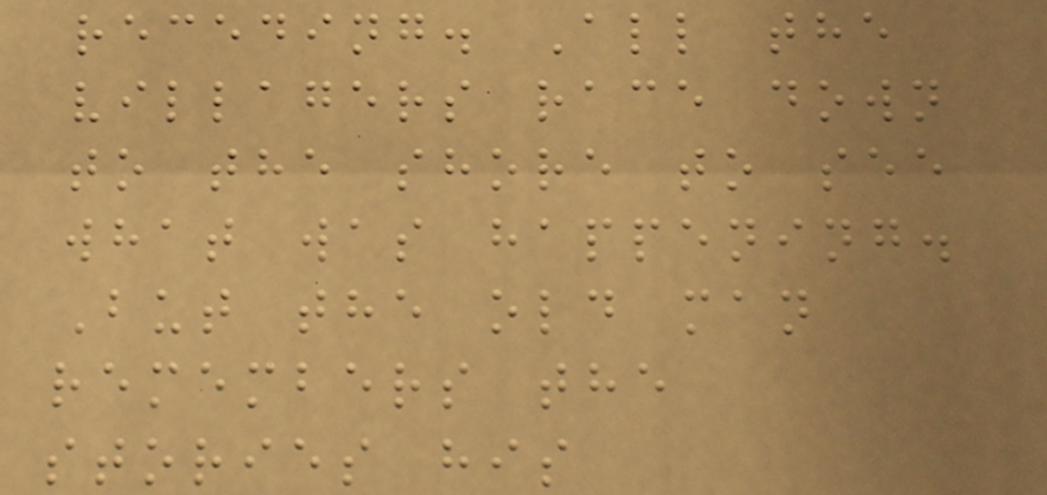receding. All the
villagers race down
to the shore to see
what was happening.
But the old man
remembers the
stories his
